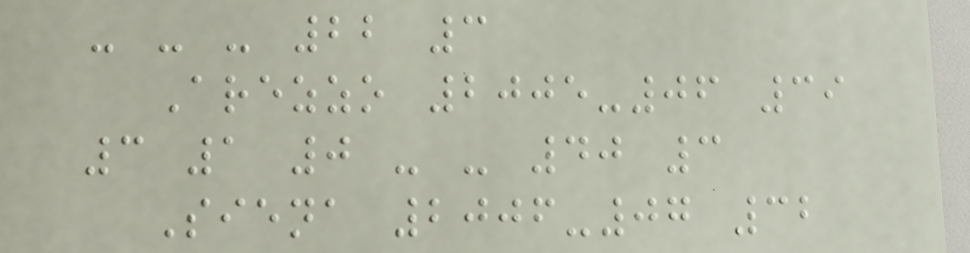- - - 22 3
Arezzo 2005-06 39
3 1 0 - - 40 3
Siena 2006-07 32
